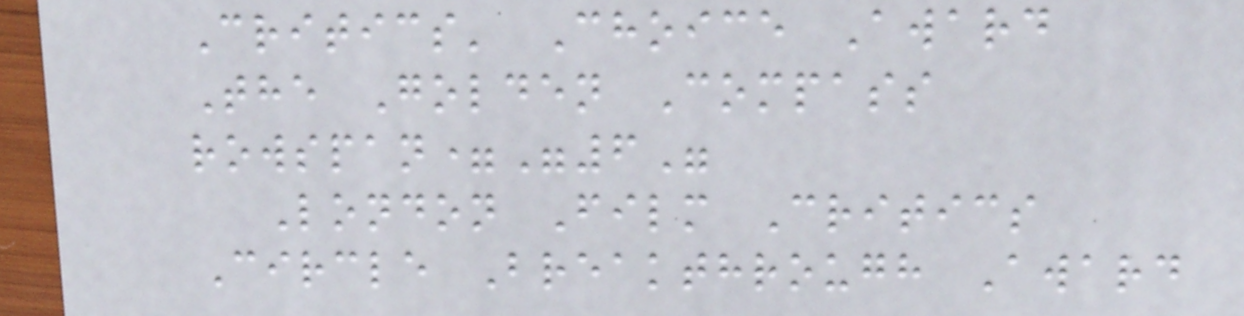Critics' Choice Award
The Golden Compass
rowspan="6"
London Film Critics
Circle Breakthrough Award
